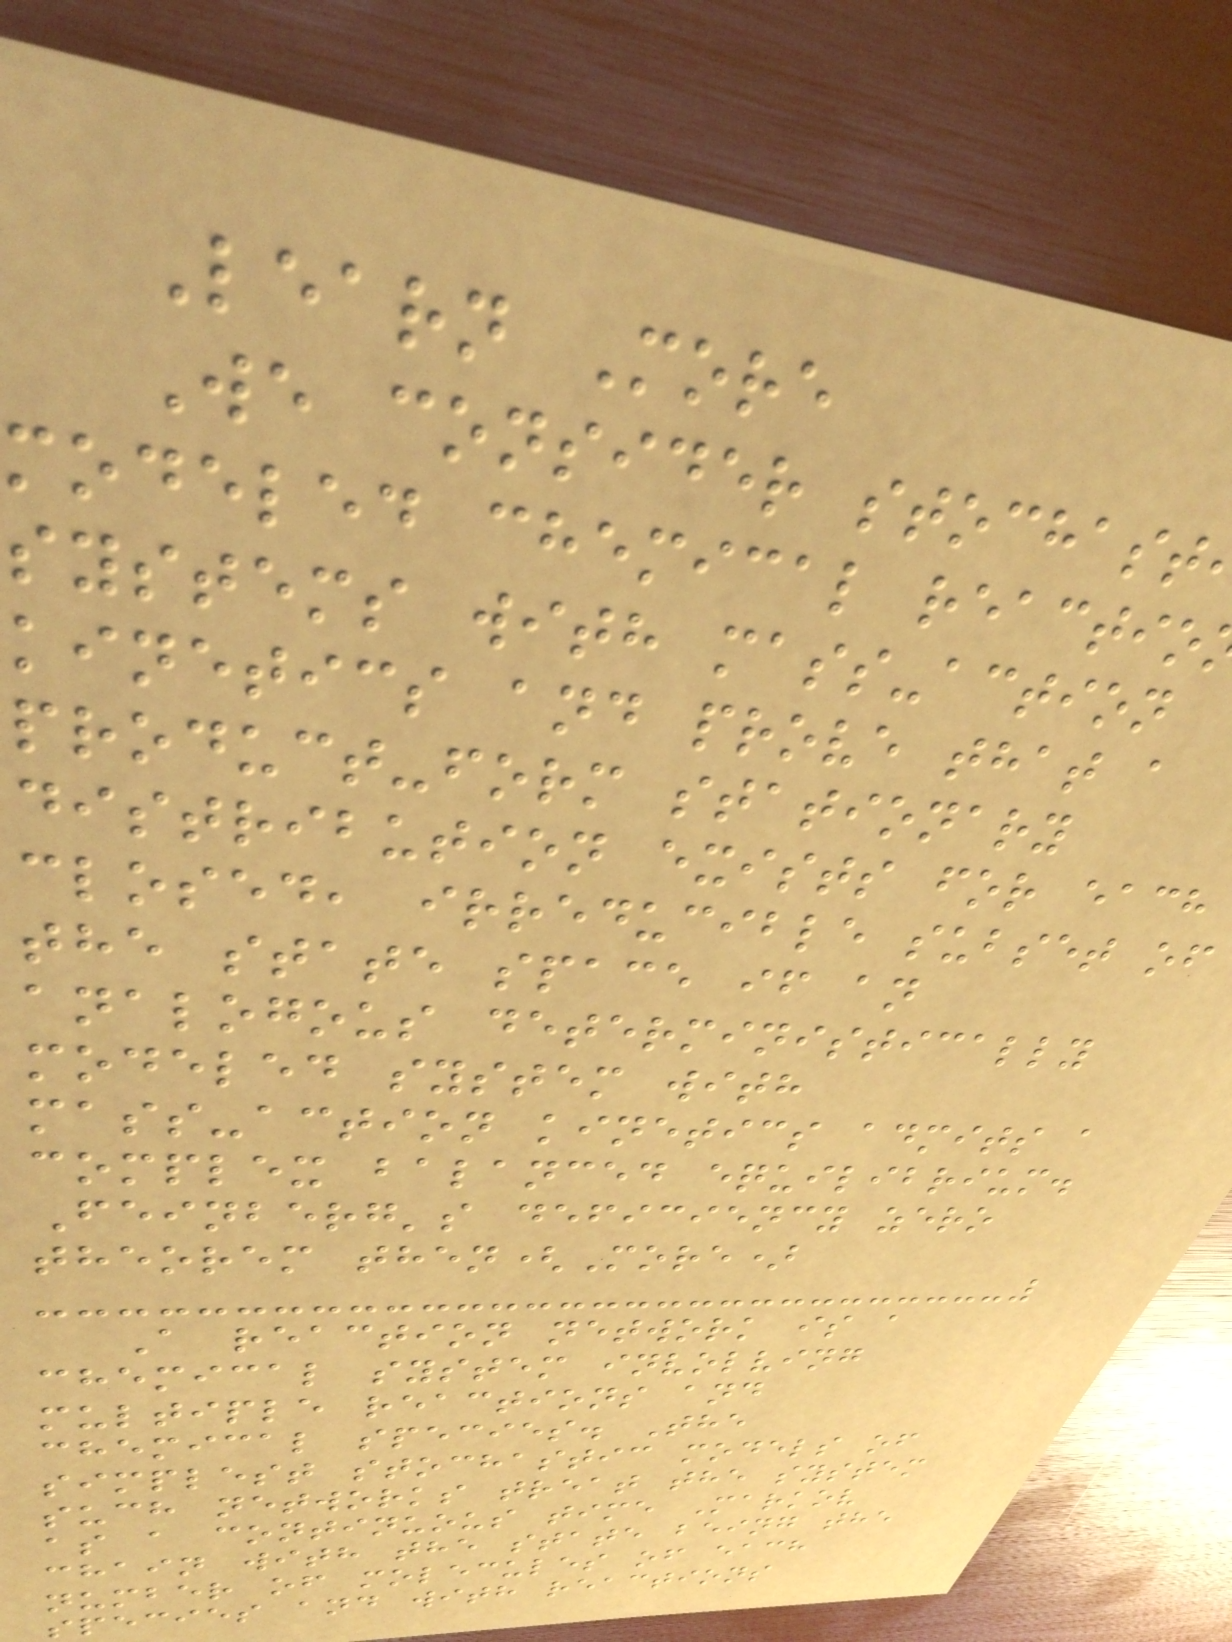Learn More
We consider stochast
modeled chemical reactio
systems with mass-action
kinetics and prove that a
product-form stationary
distribution exists for each
closed, irreducible subset of
the state space if an
analogous deterministically
modeled system with
mass-action kinetics admits a
complex balanced equilibrium.
Feinberg's deficiency zero
theorem then(More)
A reaction network is a
chemical system involving
multiple reactions and
chemical species. The
simplest stochastic models of
such networks treat the system
as a continuous time Markov
chain with the state being the
number of molecules of each
species and with reactions
